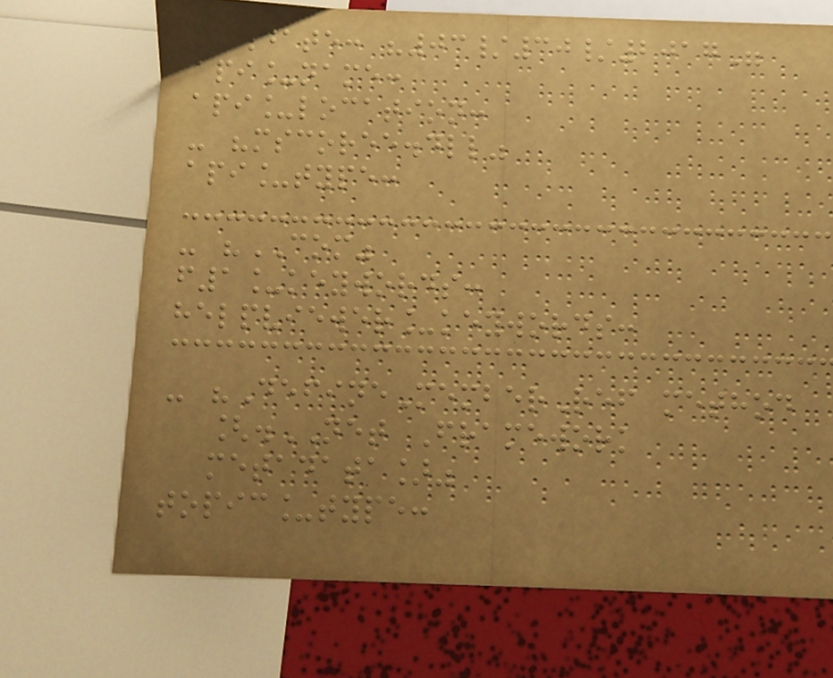ms.date: "03/30/2017"
api_name:
api_location:
- "mscoree.dll"
api_type:
- "COM"
f1_keywords:
helpviewer_keywords:
- "DefineMemberRef method
[.NET Framework
metadata]"
topic_type:
